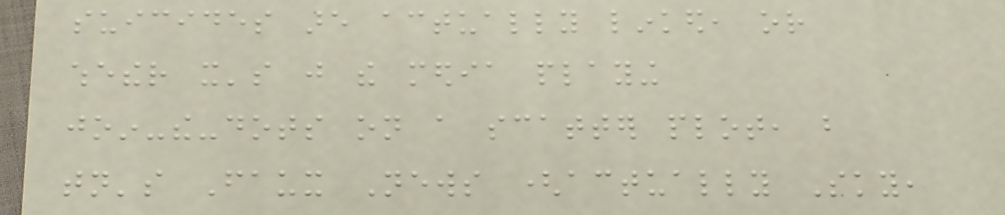suicides are actually linked, or
whether it's just the media playing
join-the-dots on a scatter plot, but
tonight's Faux News (actually Sky,
